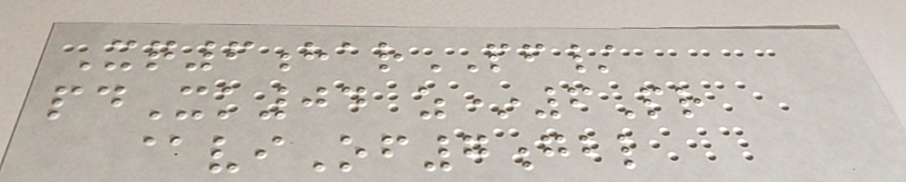Xq6harPF/
pdXk04 z*6Pr
@viOf7gbl
